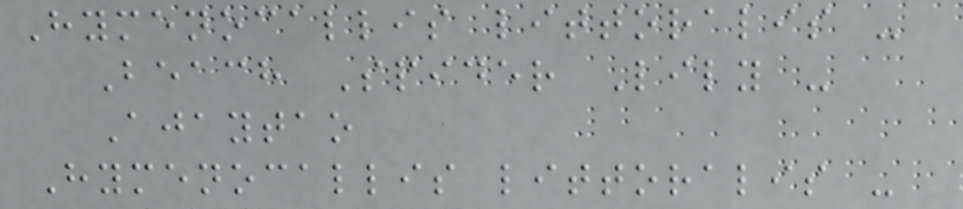Hymenocallis littoralis -
Beach Spider Lily -
Ajaytao
Hymenocallis littoralis -
